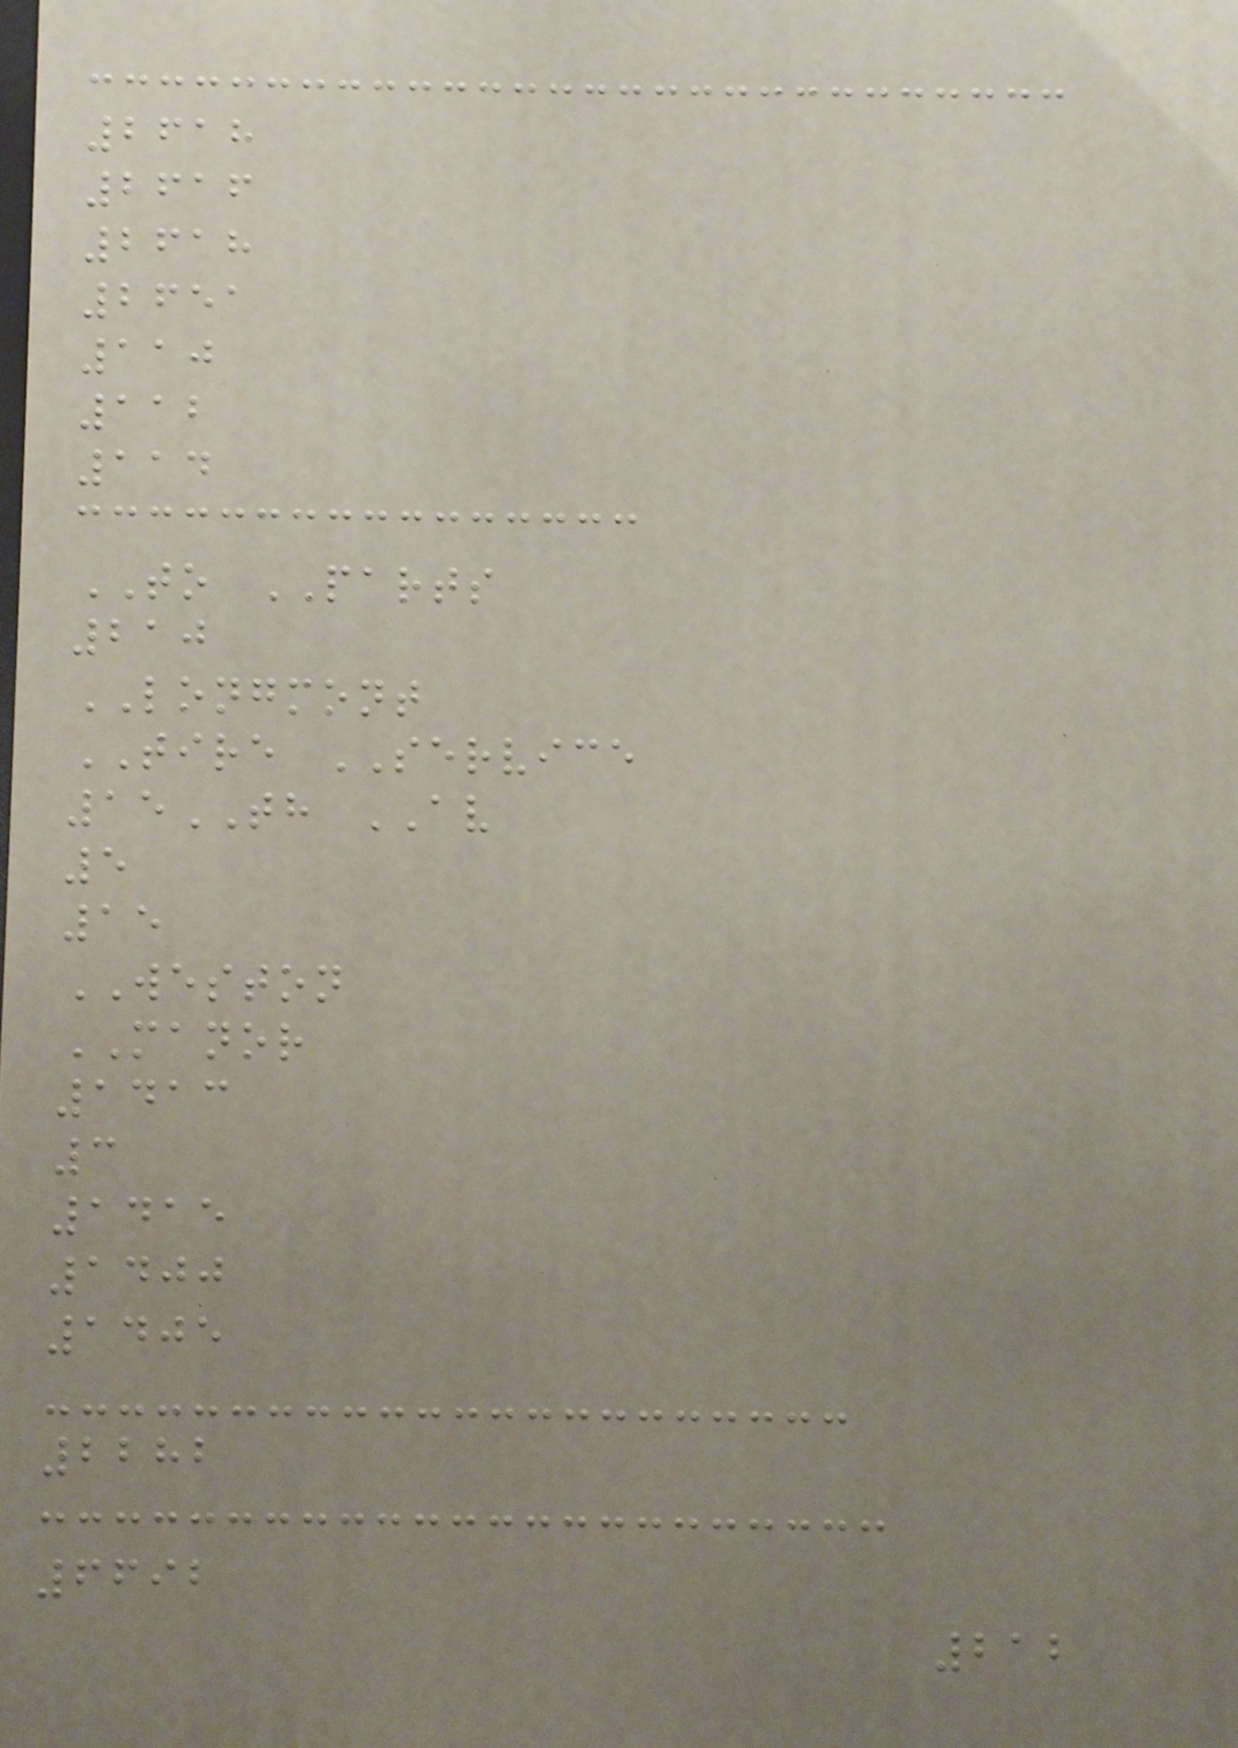2618
2616
2618
2651
110
112
114
TO PARTS
210
LONGMONT
TIRE SERVICE
15TH AV
5
15
WESTON
MANOR
1413
3
1415
1400
1405
2282
6692
212
